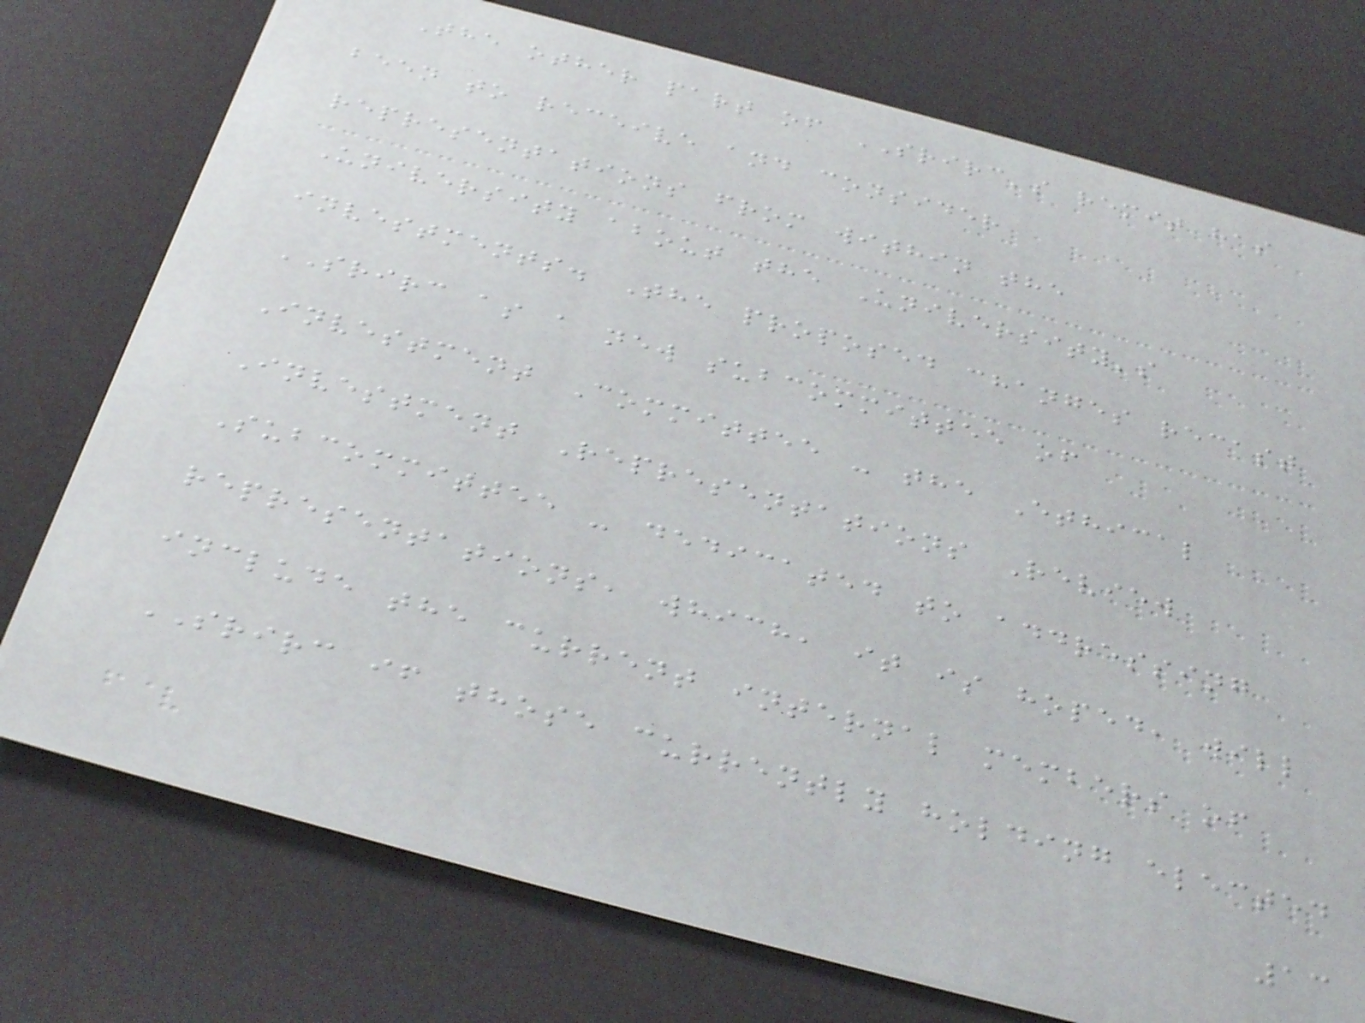The other part of SRIRC's remit has
been to receive and consider
representations from within the
University about the University's
investments. The proposed changes recast
SRIRC as a new subcommittee of
Investment Committee - the Ethical
Investment Representations Review
Subcommittee - dedicated to addressing
representations, which, it is hoped, will
include the current internal members of
SRIRC if those currently holding elected
13
